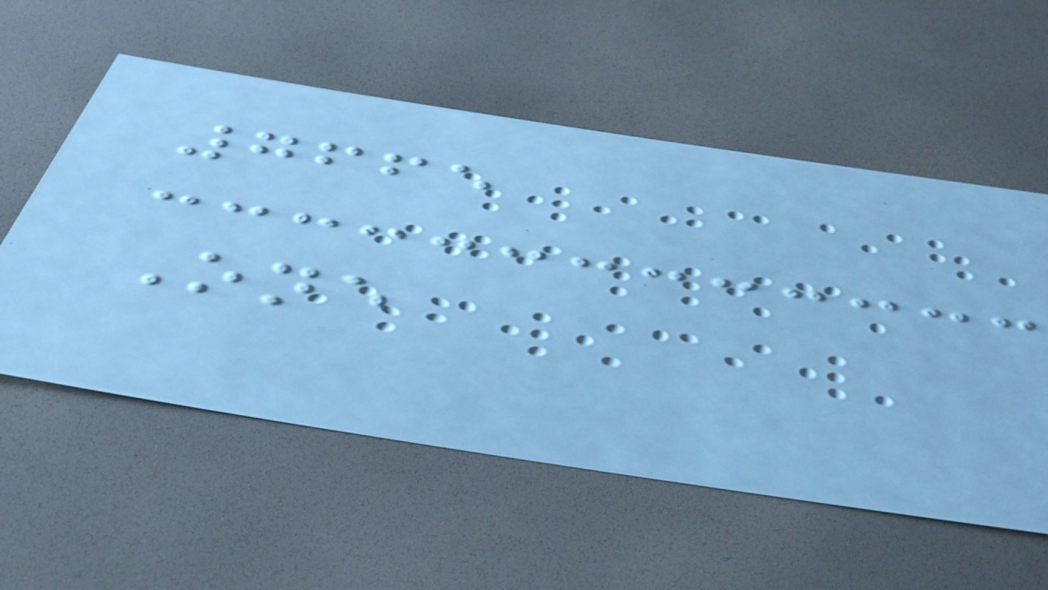7665
One
